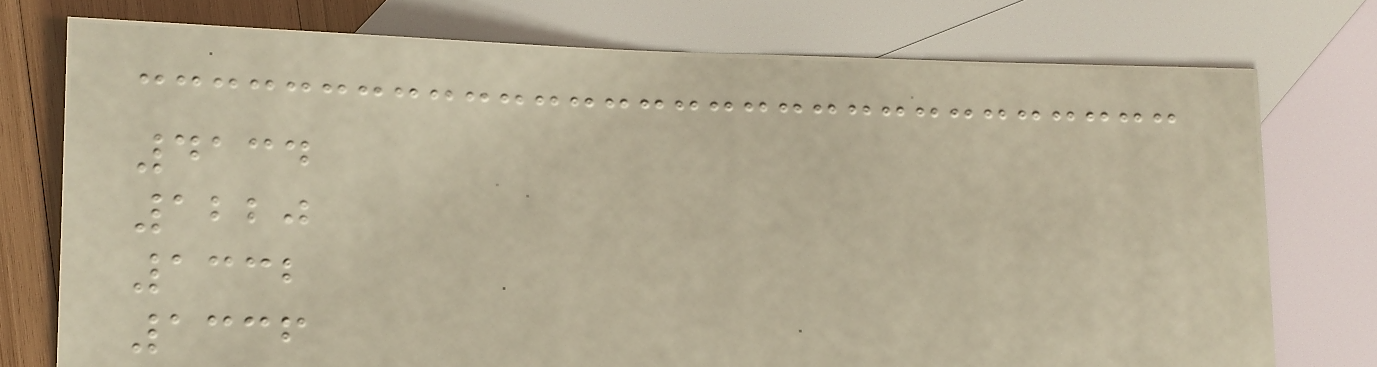4134
1220
1332
1336
